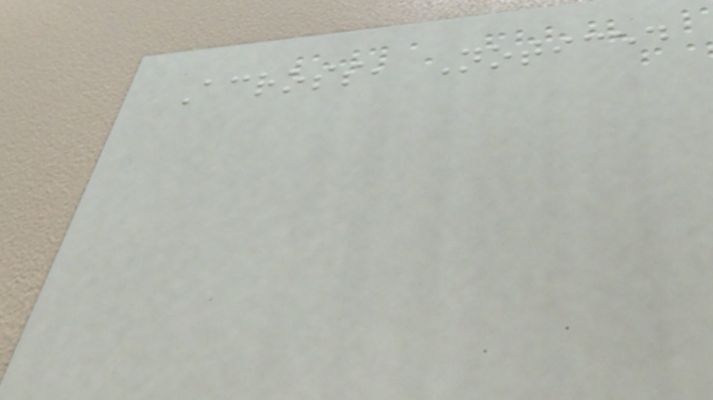Across, Noticed
